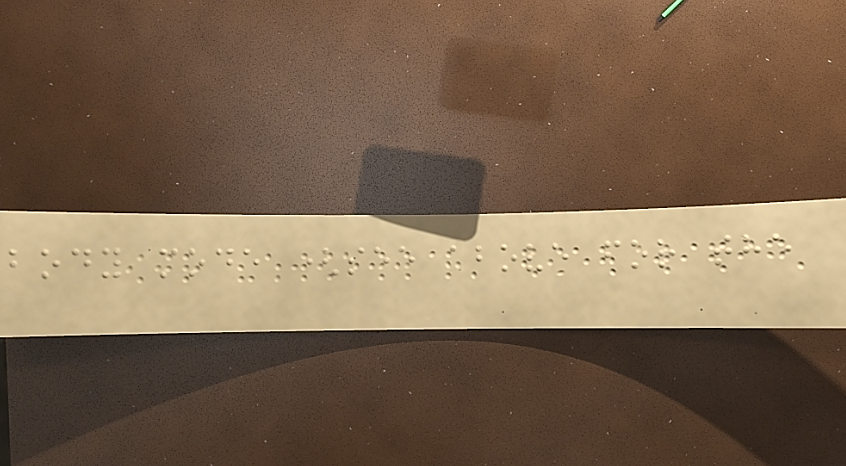body mode (see above for the
